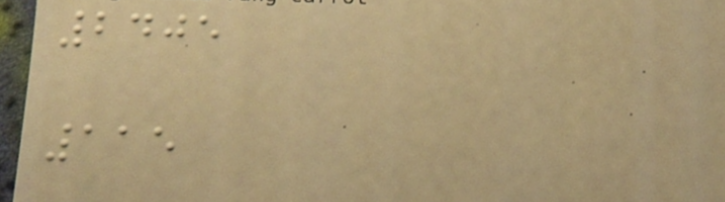2405
115
